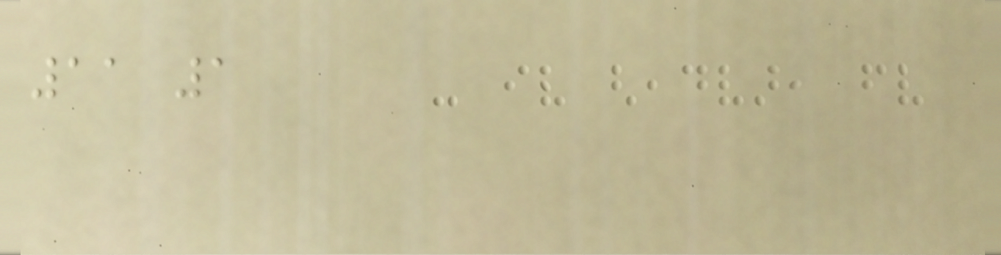11 1
